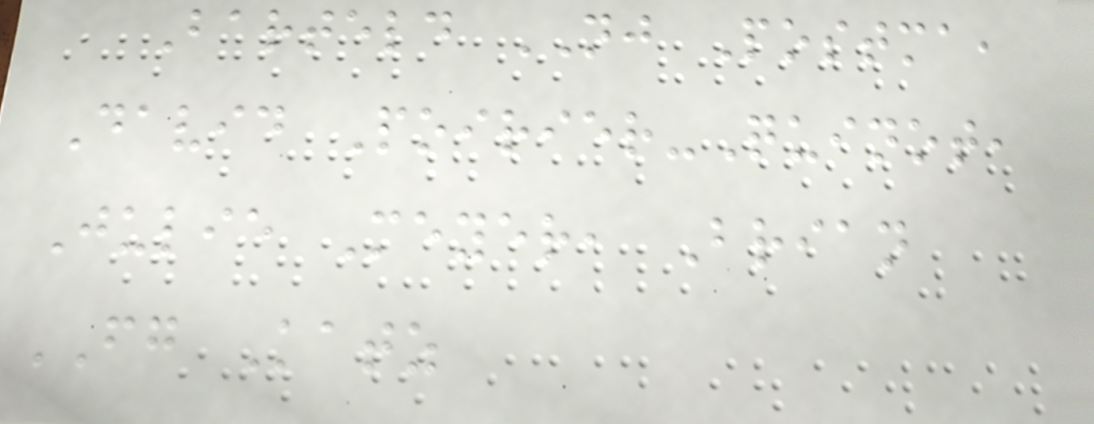Barteld NJ Postma,
David Poirier-Quinot,
Julie Meyer, Brian
FG Katz
